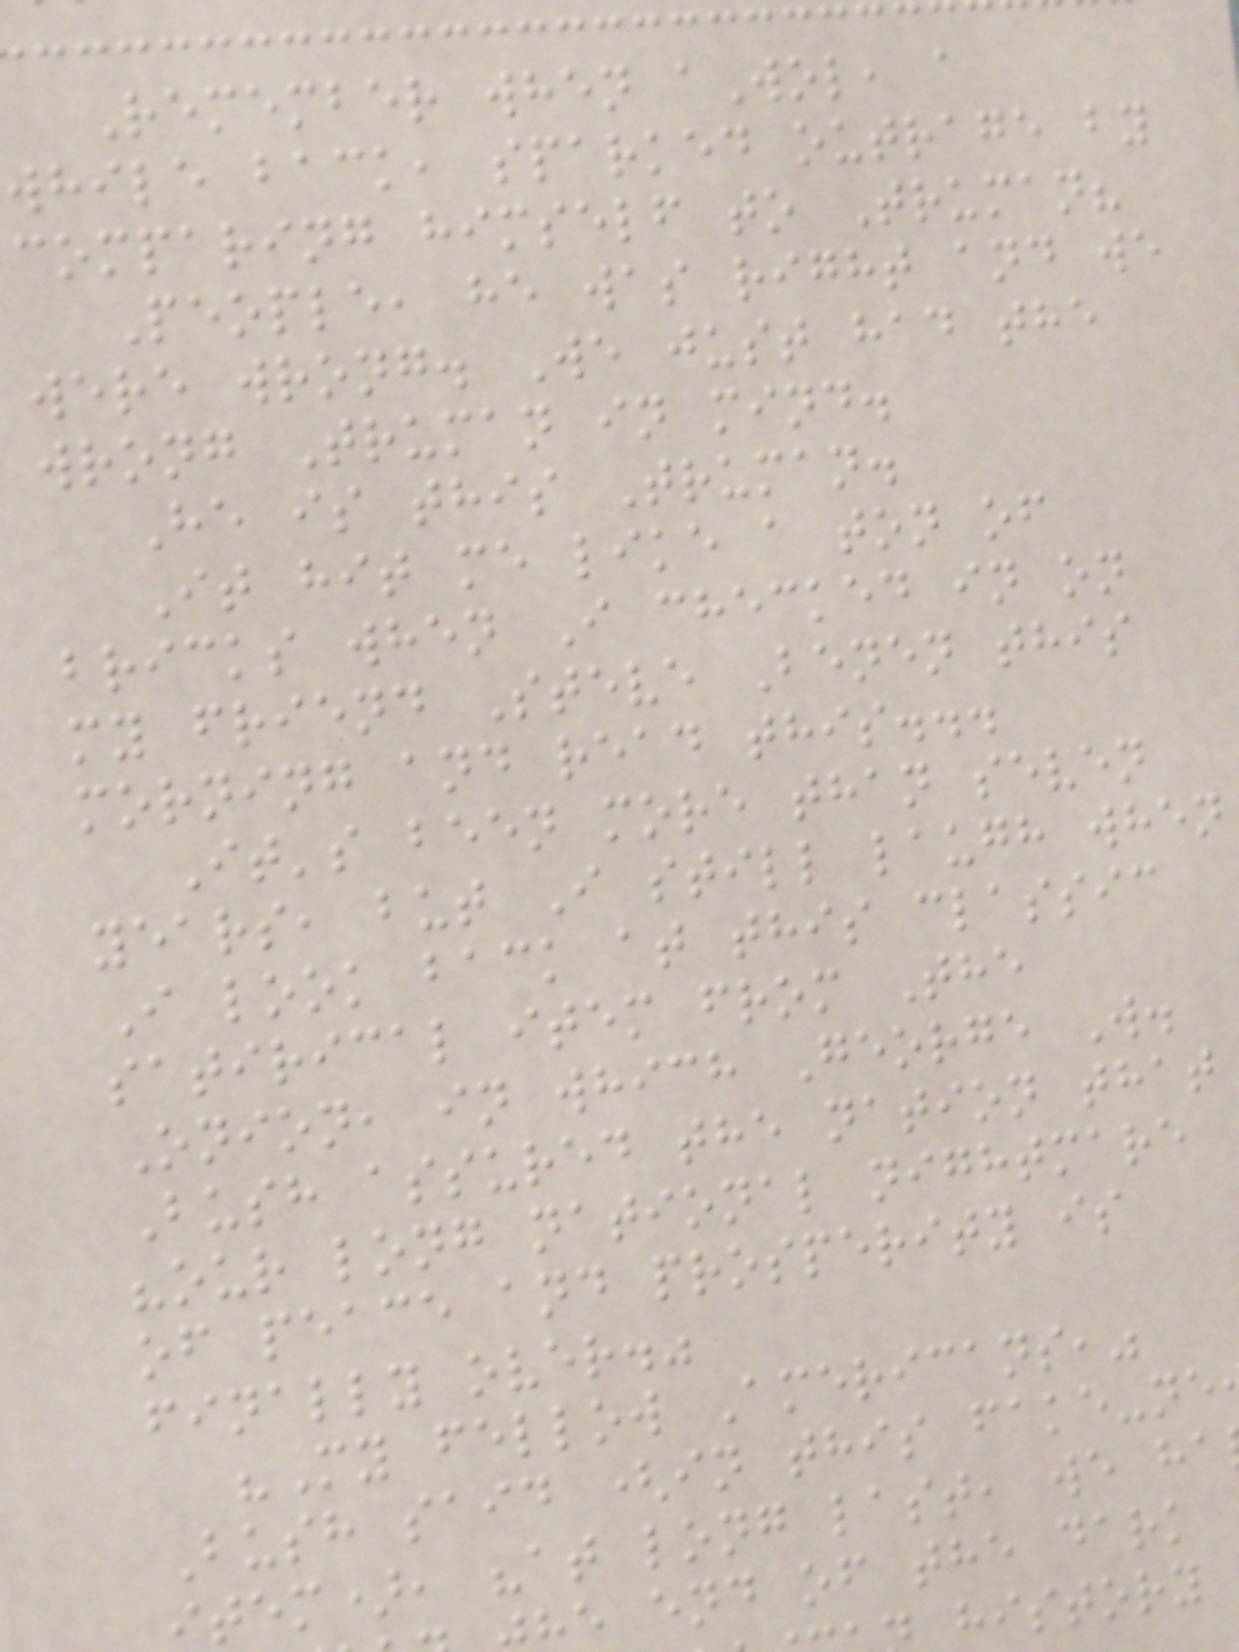Remember when aWol, a
while back, sparked outrage by
comparing himself to Truman?
People, he was right and we
were wrong. We just had the
wrong Truman in mind.
He is this Truman.
It hit me like a ton of
bricks when I checked in on
my friend Steve Benen this
morning and read this...
It's been more than seven
years, but I still laugh when
I look back at this classic
satirical item from The
Onion, in which George W.
Bush assured the nation that
"our long national nightmare
of peace and prosperity is
finally over."
"My fellow Americans,"
Bush said (in this fake-ne
tem), "at long last, we ha
e end of the dark
history
